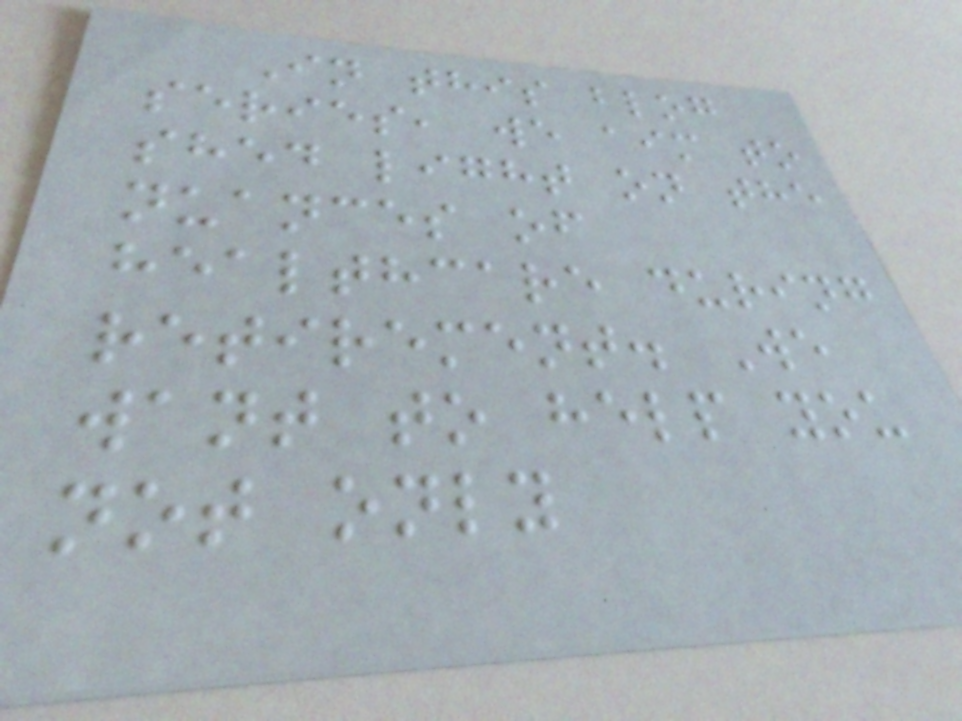In this blog
series, we aim to
shed light on the
nuances of
healthcare during
retirement. We
want to help you
not only
